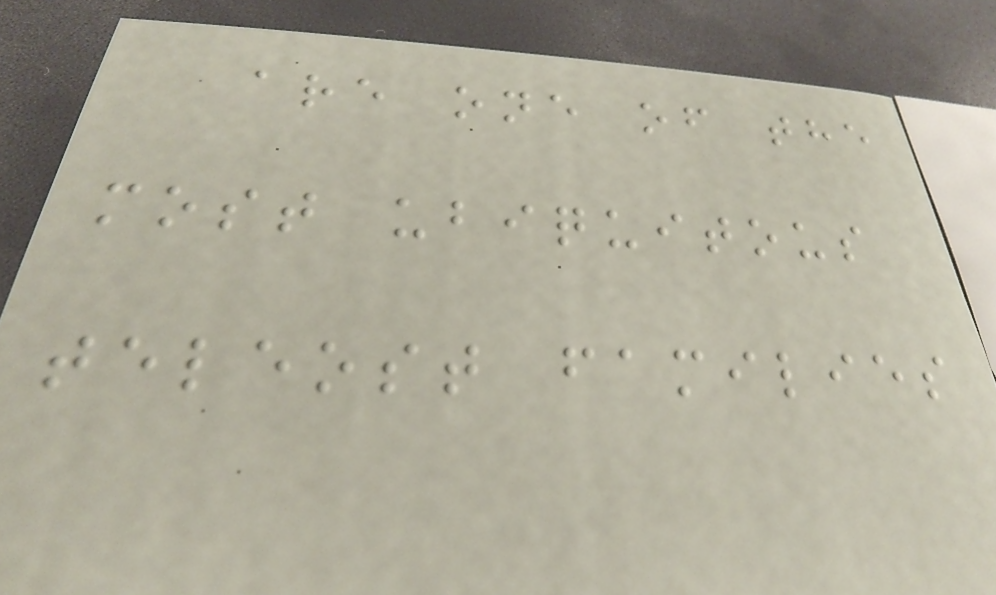are one of the
most ubiquitous
teleost families
